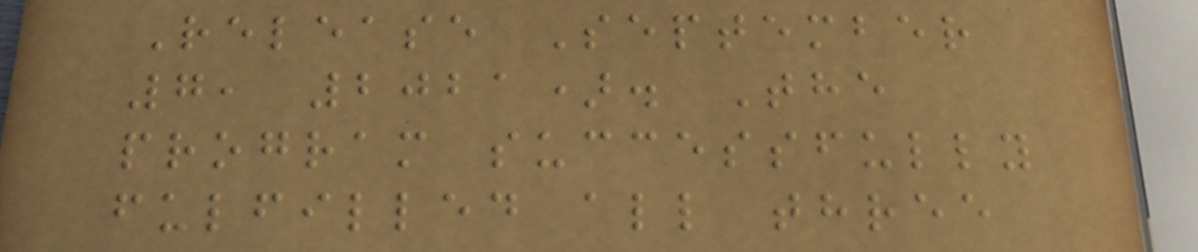Release September
7, 2021). The
program successfully
fulfilled all three
